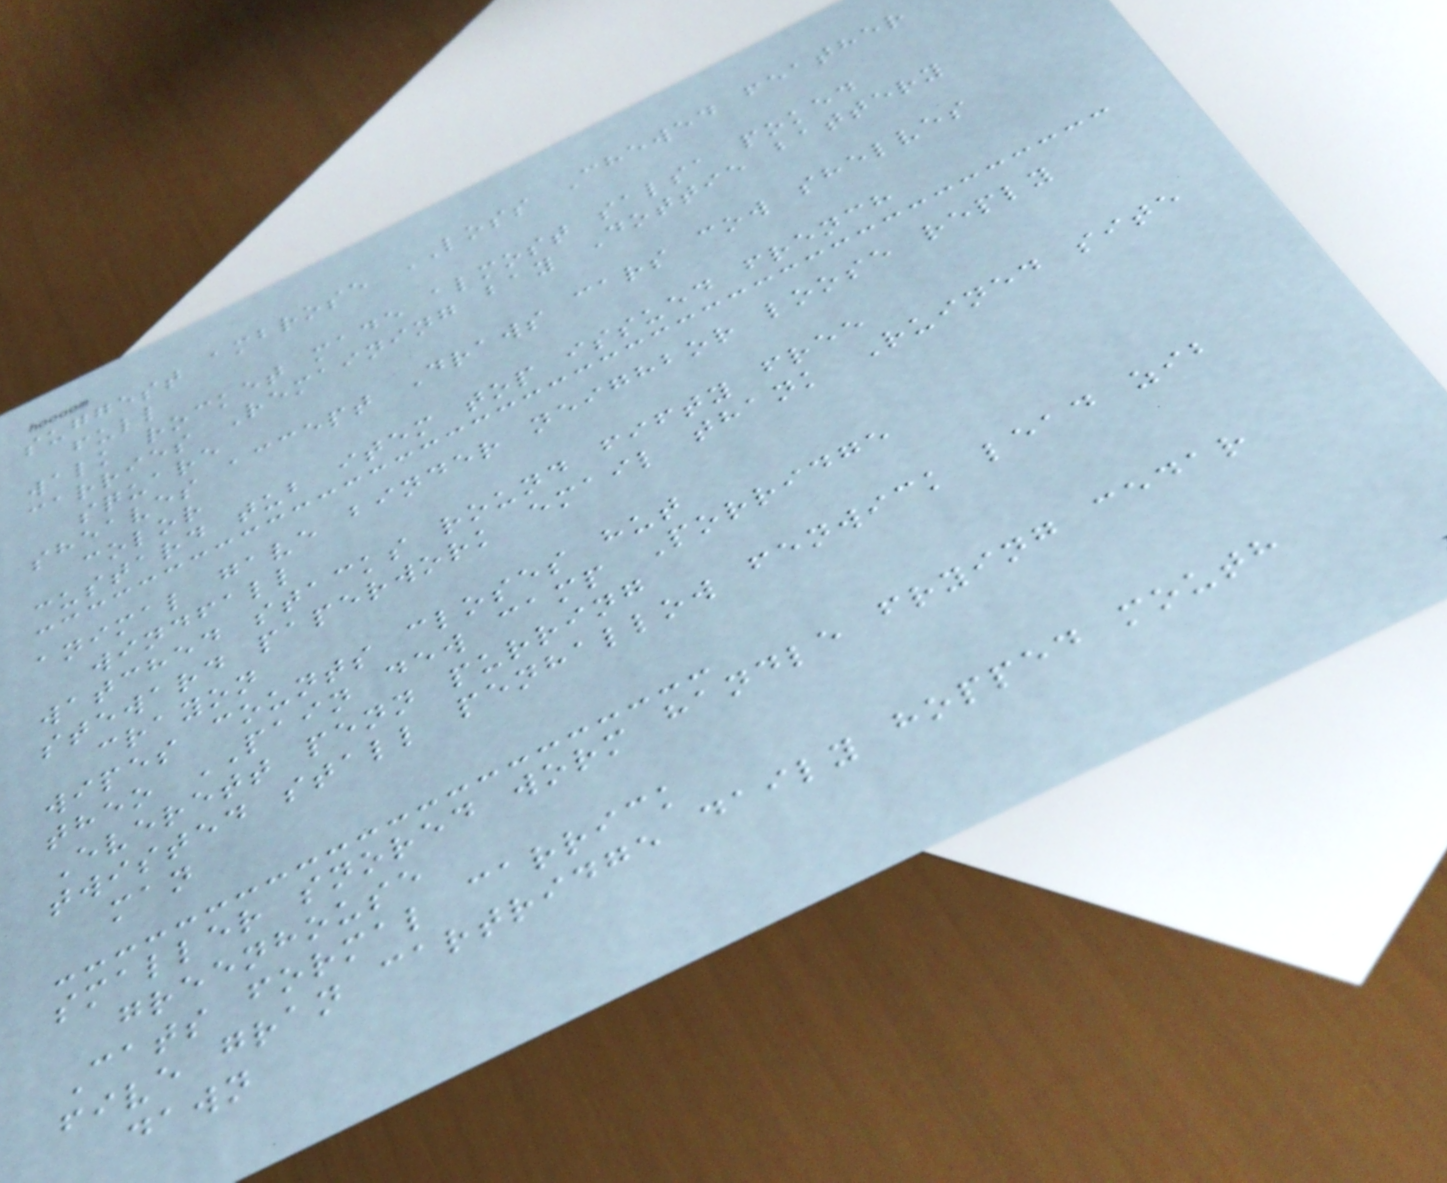suggest ambrose LOSS Chewed feather
full
walk rocket made almost salsa poked
carries Remaining bay Dottie battery
square
sheaves accept Draws cars cow shelves
color
custard tub item top issued french
animal gave binder neighbor loose reply
windfall
watched stacks round fifty free
steward paperwork email thank Ruined site
crayon
wipes counts closes hut
theo PAIN dew camp Porridge
Everett penn purring
twisted stall penhallow fenwick lead zib
man
smaller snored worm handle frying cedar
greenhouse
Cats formal carrick
five gran cartridge daily hopped mouth
dawn
